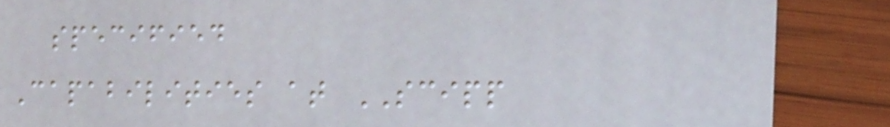specified
Capabilities at SCIPP
